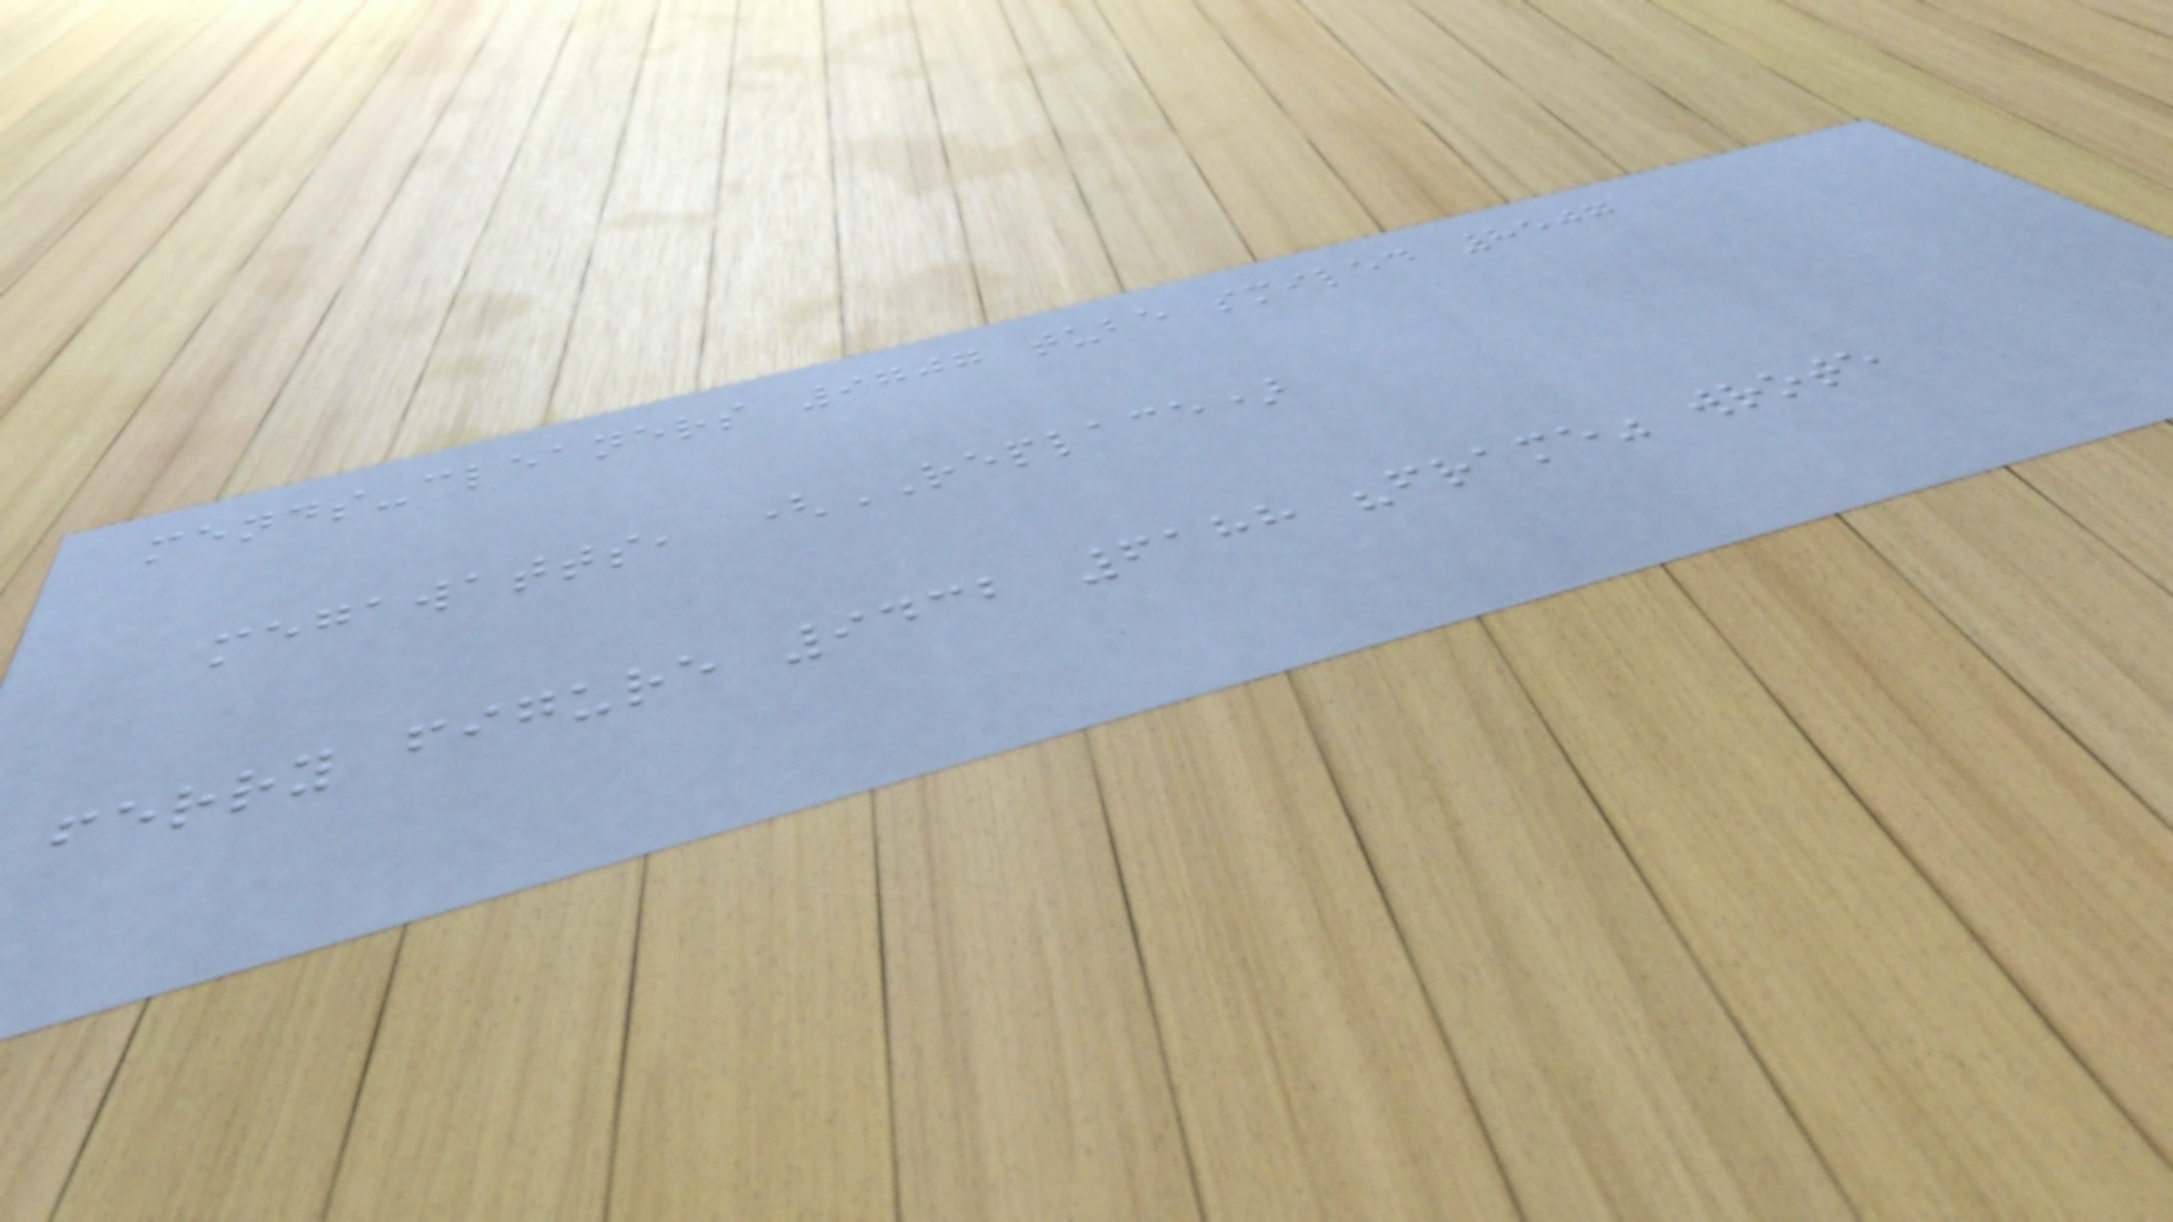mends-cleaners 9707 tube smiled 8507
megawatts, (REPLACE)
ferry figure 9432 6188 "frame" wrote
